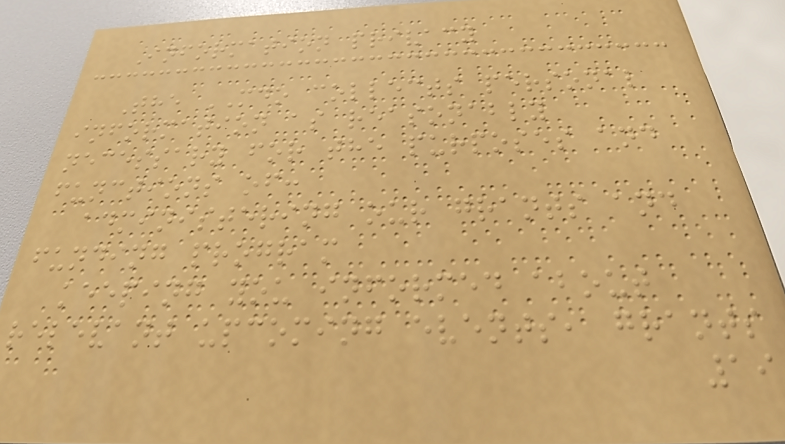Information privacy
The MDO collects personal
information as reasonably
necessary for the purposes and
functions of:
administering our grants and
funding program
keeping you informed about
relevant upcoming events, grants
19
